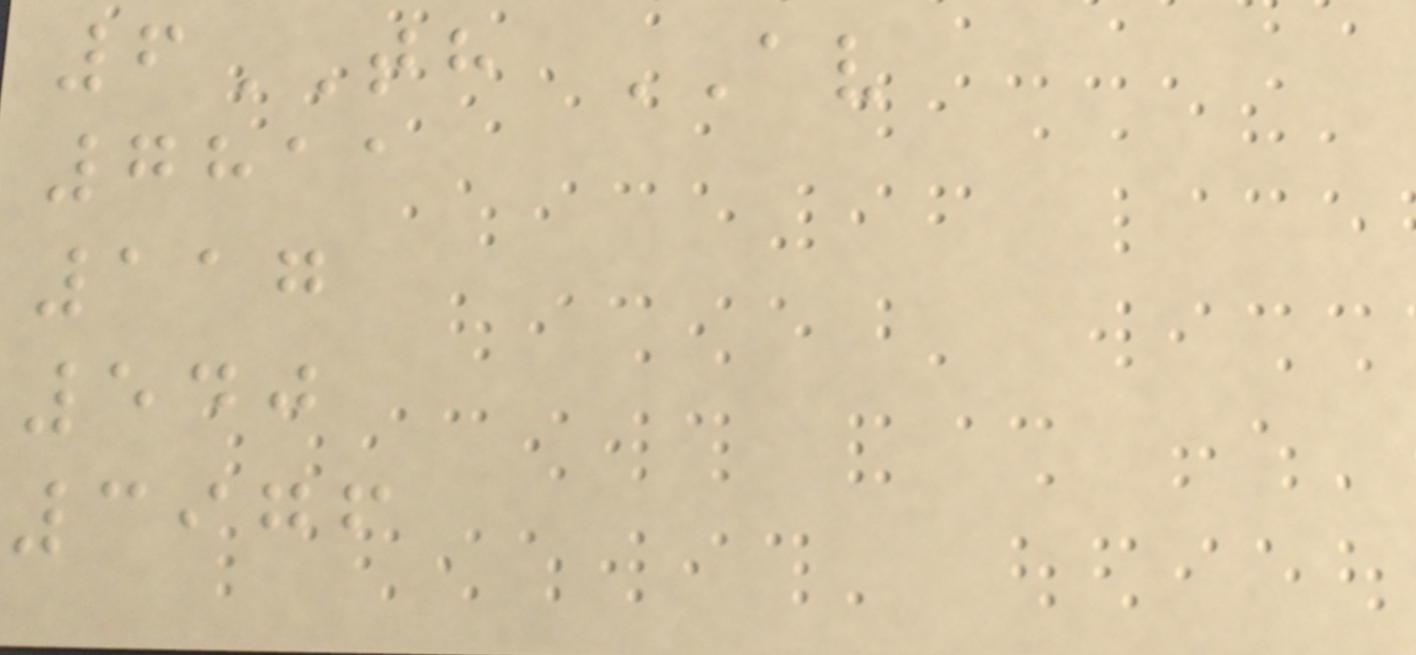6TH AV
7811
117
540
3976
